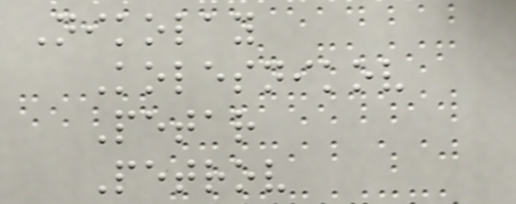Nikolay
Kolesnikov
Petar
Petrov
